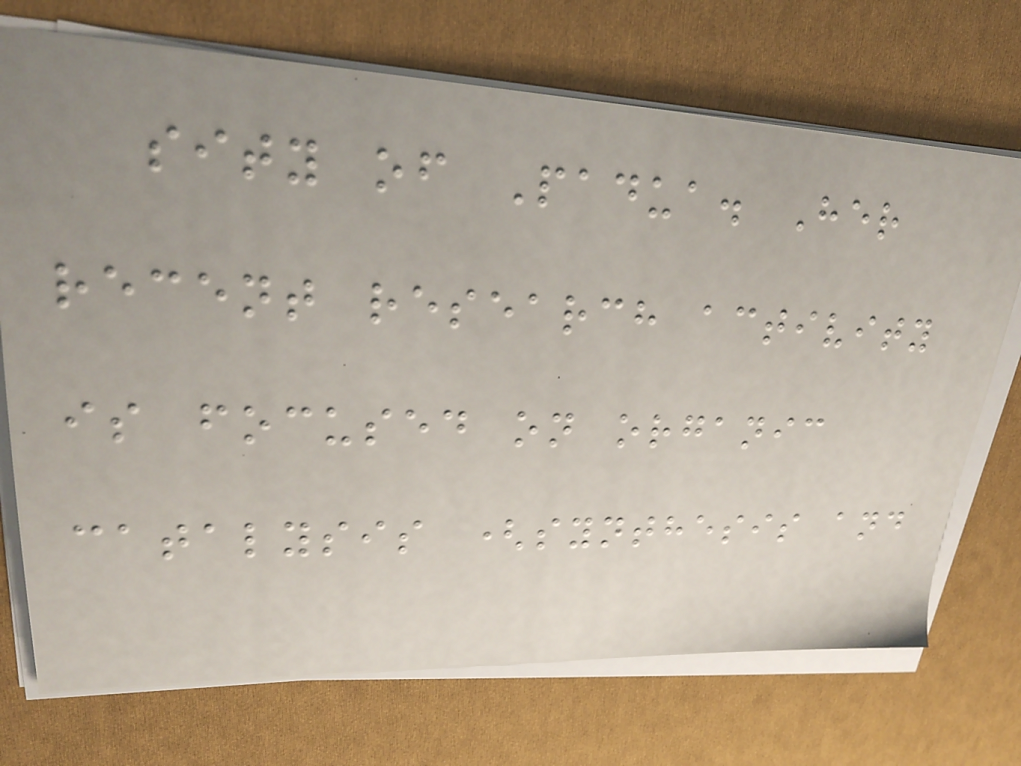sity of Padua. Her
recent research activity
is focused on organic
catalysis (synthesis and
